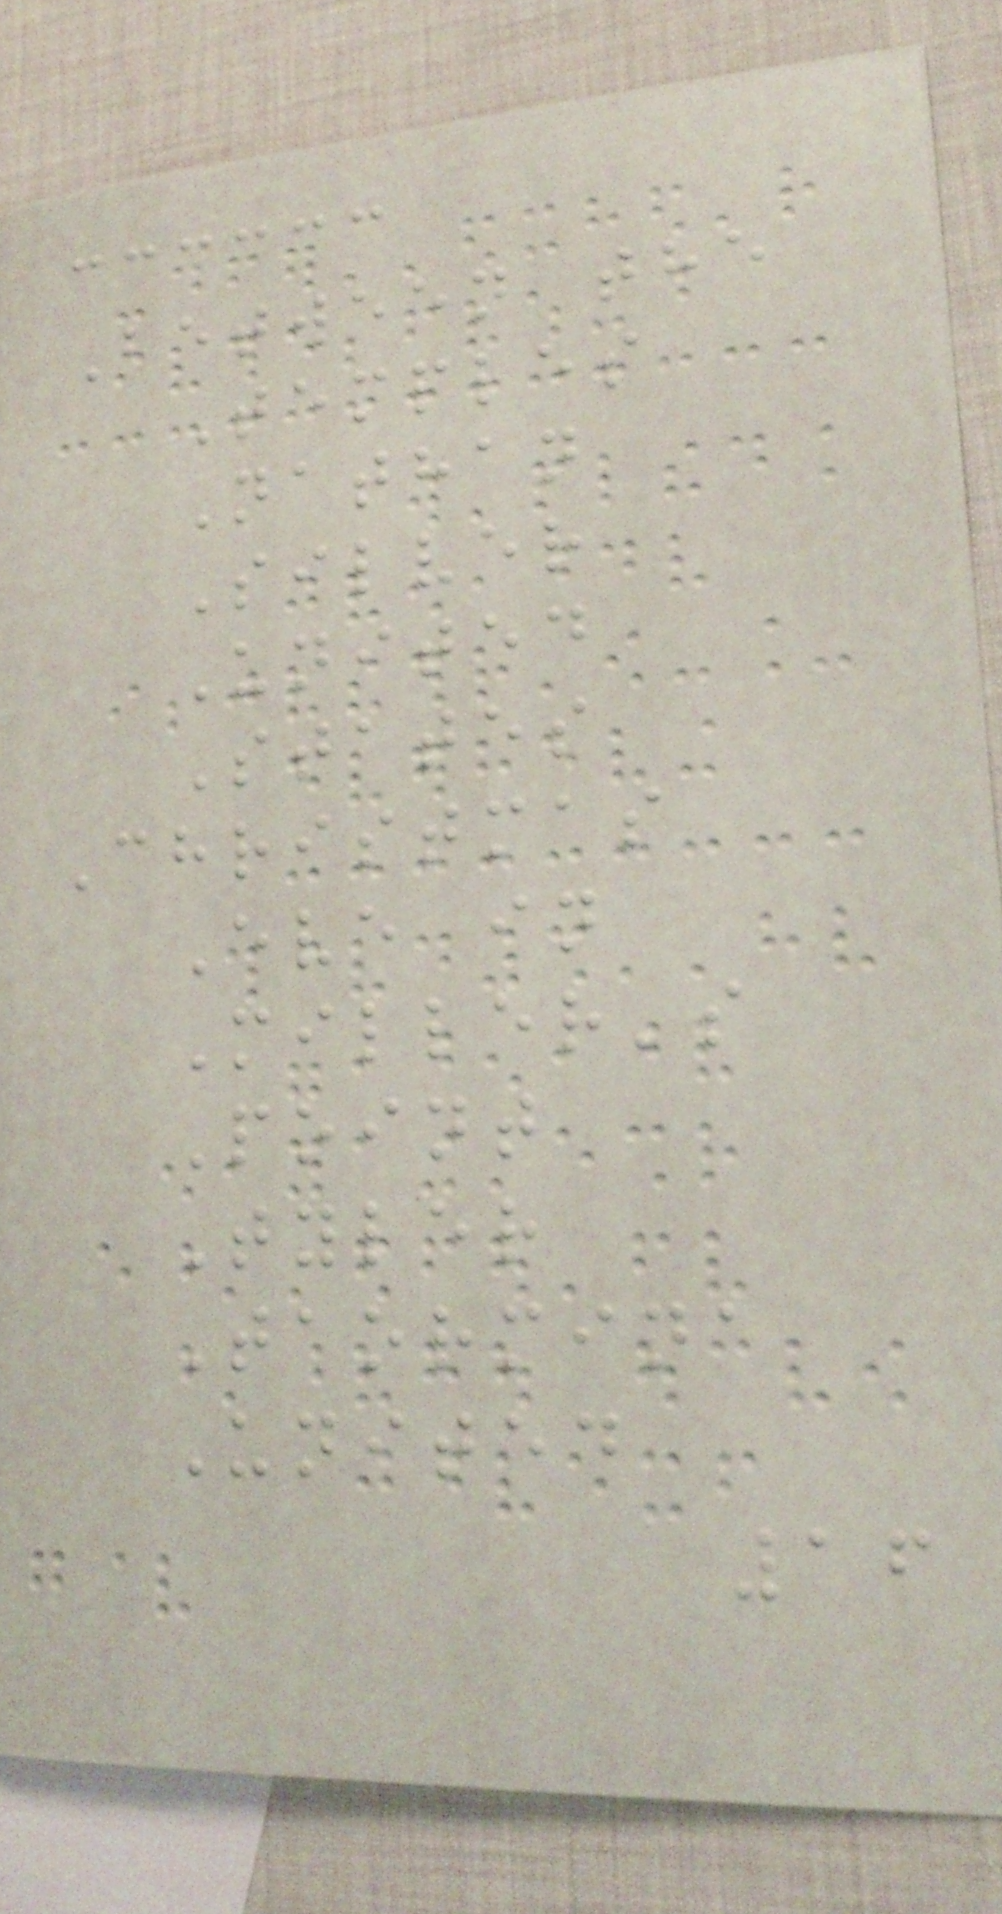Between the
Temples
Nathan
Silver
United
States
Christmas
Eve in
Miller's
Point
Tyler
Taormina
United
16
